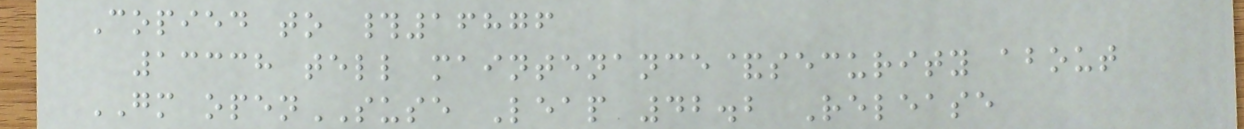Copied to #16876
13338 tell maintenance&security about
GM openSUSE Leap 42.2 Release
